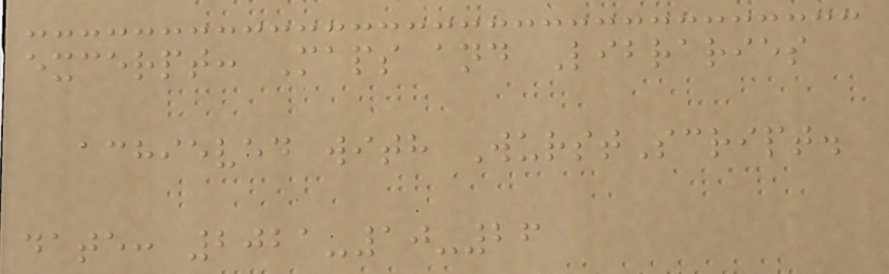excerpt: Maps and Libraries
achieved with WurstScript.
date: 2021-10-26
